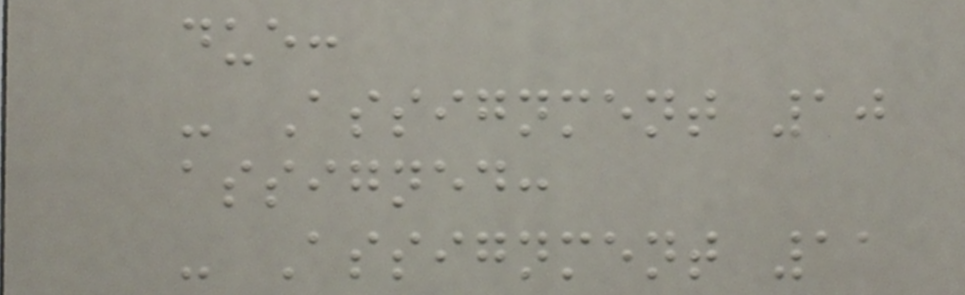due:
- Assignment 10
assigned:
- Assignment 11
